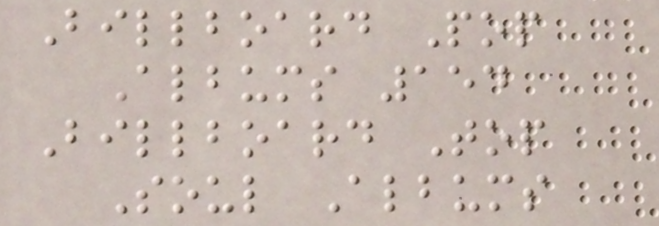Billboard Pop
Albums 154
Billboard Top
Soul Albums
